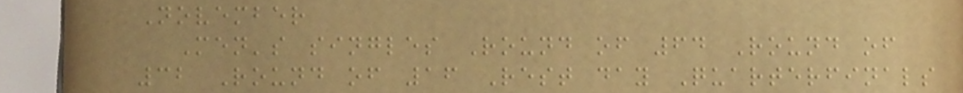November
Men's singles Round of 64 Round of
32 Round of 16 Rest day Quarterfinals
